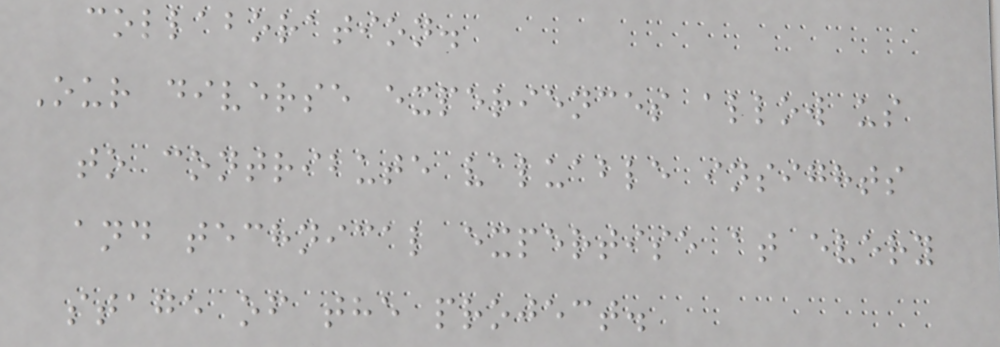collaboration.
Our diverse experiences allow us
to contribute valuable insights
and technical expertise at every
stage of the project.
